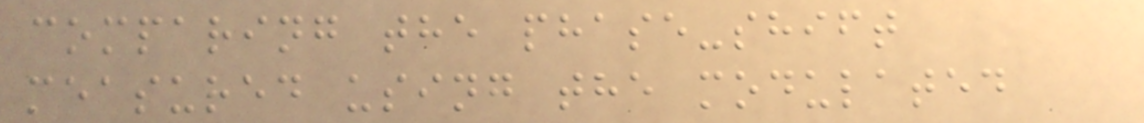comparing the phase-shift
measured using the modulated
